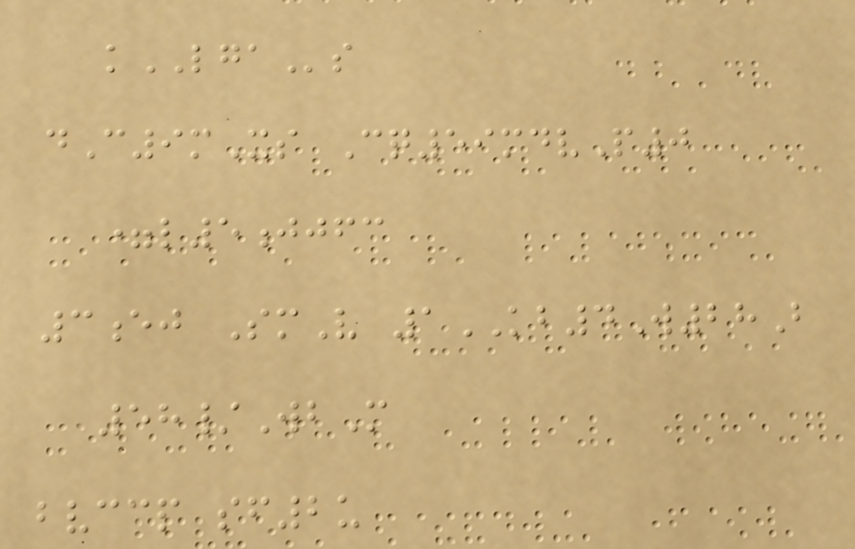kLGAs
dC9mXs Cq59mdvP0
=l5jjfc
3ej SmV 1KB4W28B
58/WbM
bvccp sf2u
